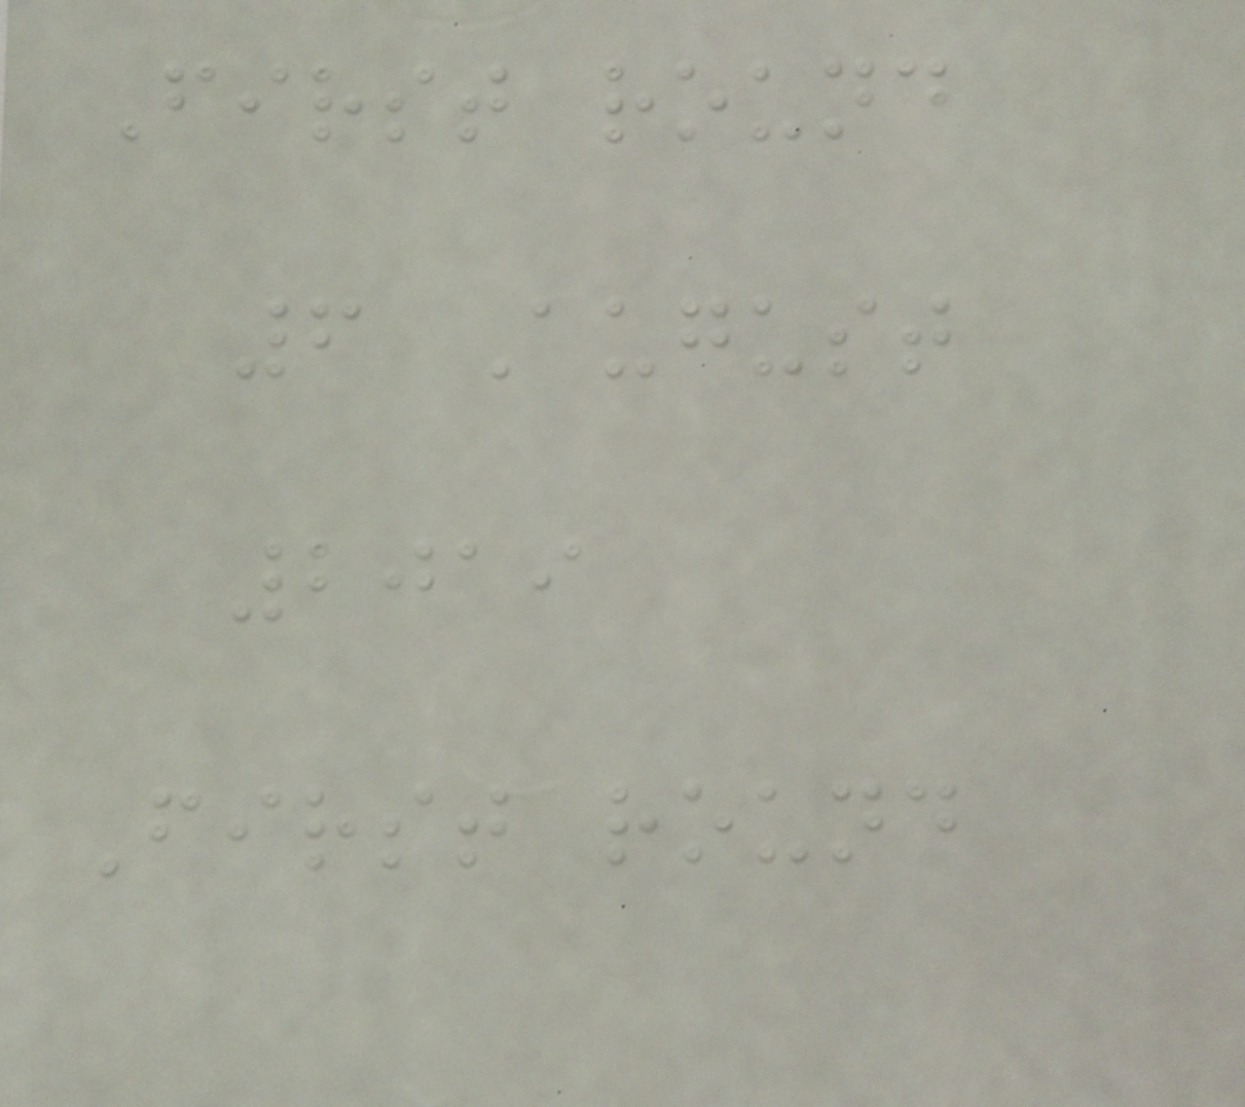First round
6 August
2019
First round
